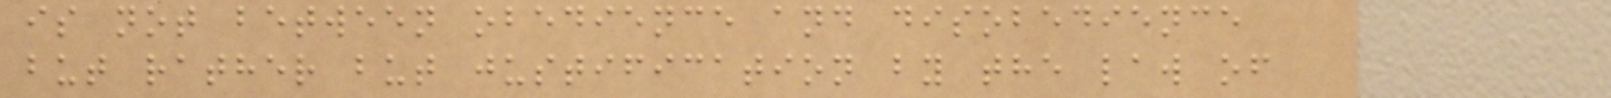is not between obedience and disobedience
but rather but justification by the law of
